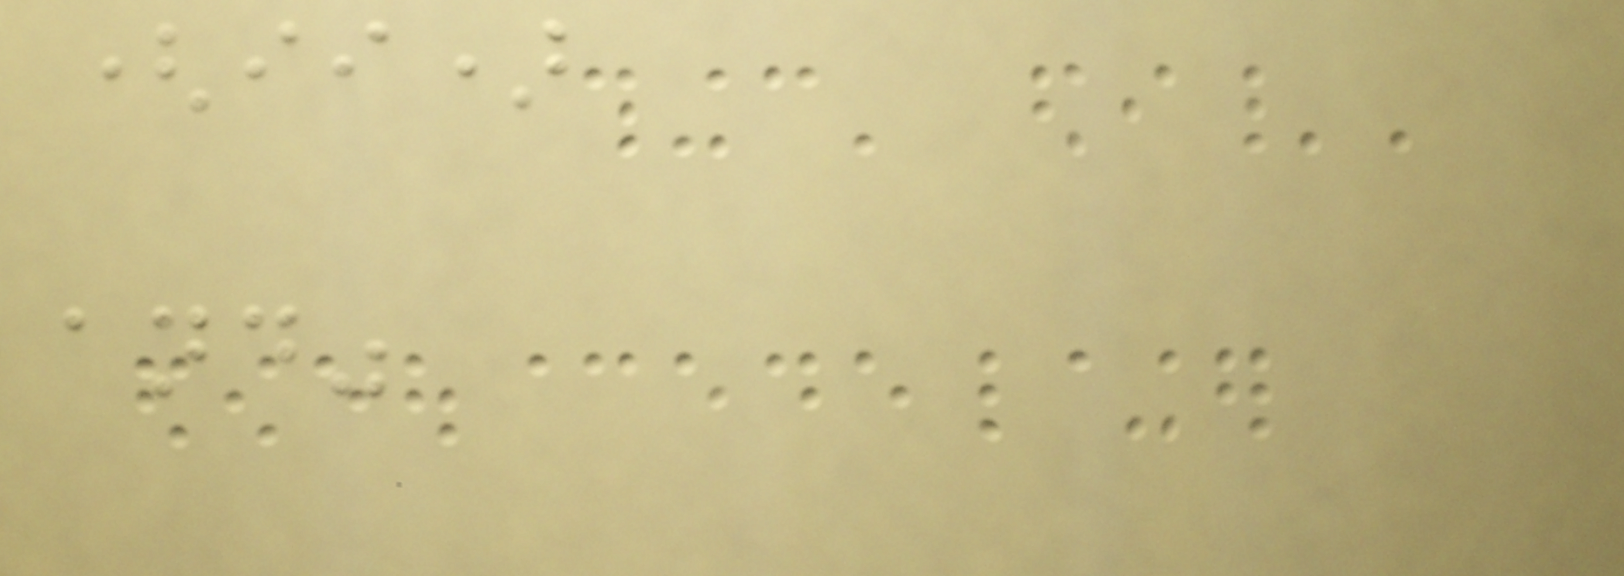(ii)
and"
